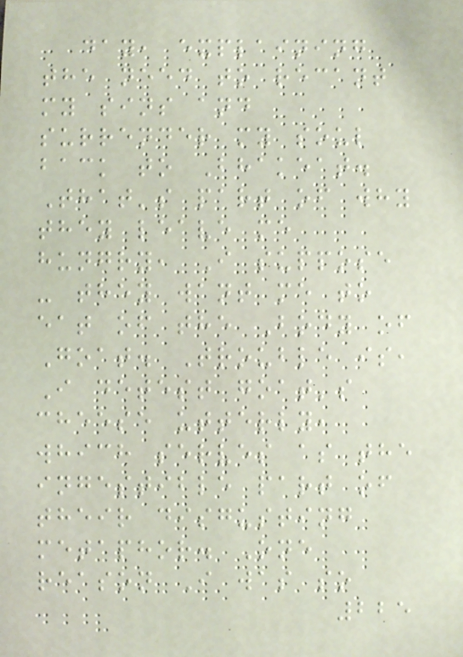day, explaining
the need to recant
my sins and
surrender my soul
back to Bhakeat.
That's part of why
they leave me
hungry, I suppose
- they want me to
eat of the Body of
Goat. Trouble is,
I detest goat's
cheese utterly,
which serves as the
ingestible part of
their disgusting
metaphor. One
reason I was so
225
